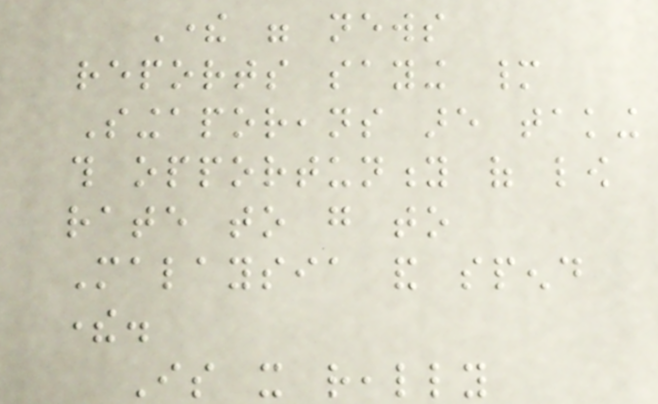There were news
reports saying many
Singaporeans are taking
this opportunity of low
rate to go to
Malaysia and spend
there.
Is it really
